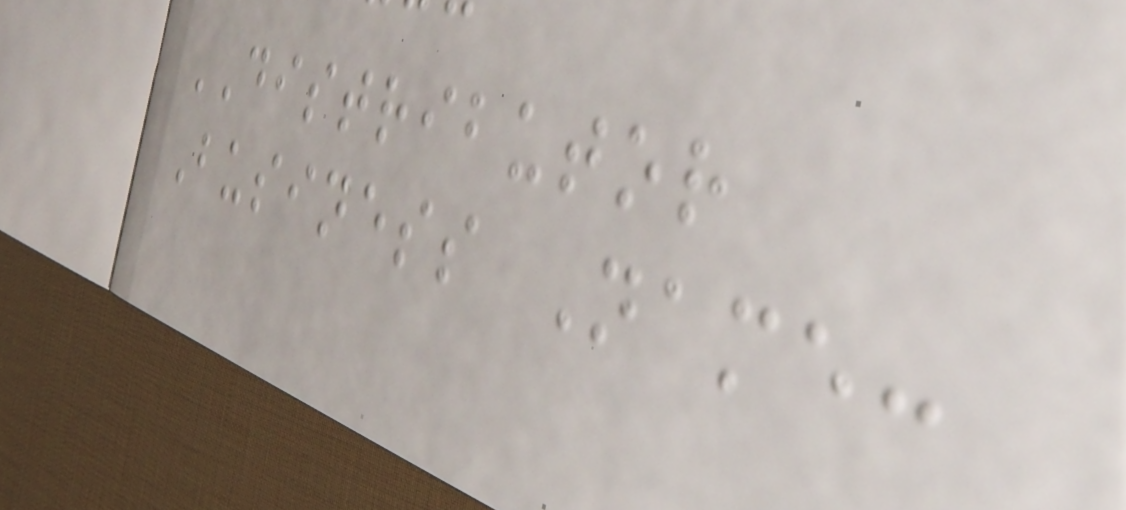DISTRIBUTOR
Business Name:
